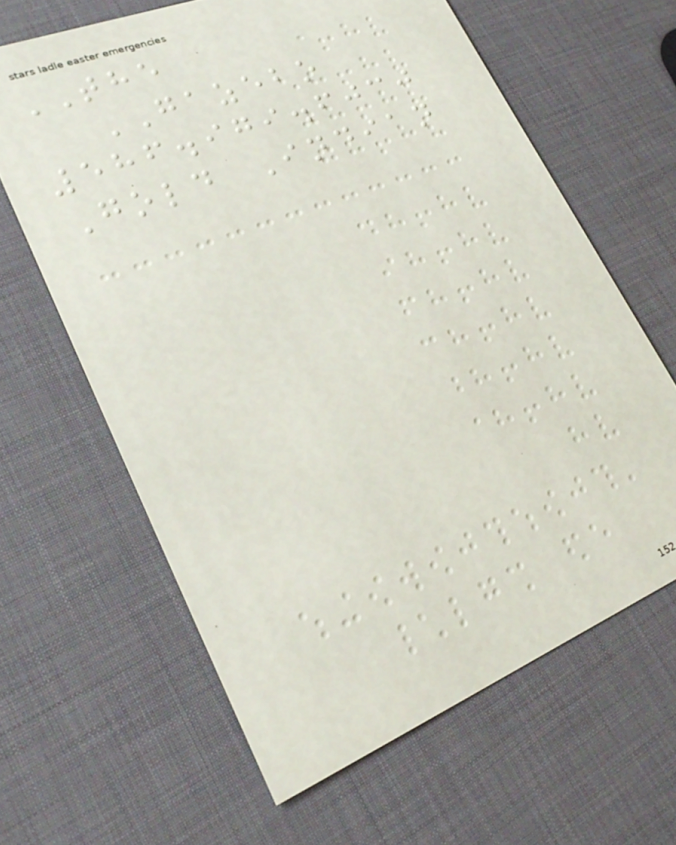THE
GAZEBO
586.979.6030
Gold Indian
